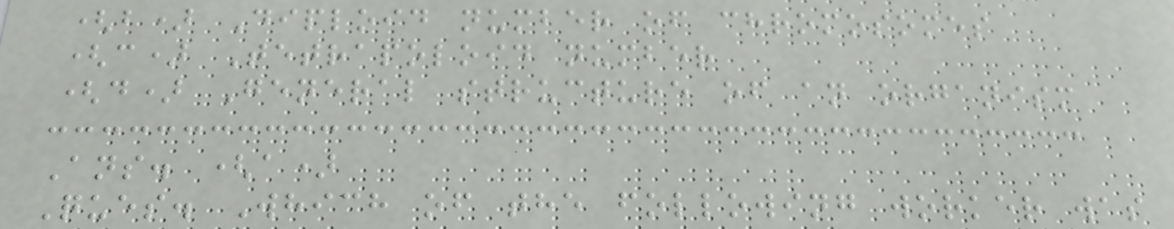(b) Diploid number of chromosomes
(c) Tetrapoloid number
(d) General structure of an organism
Ans. (a)
Ques. Which of the following worker was
